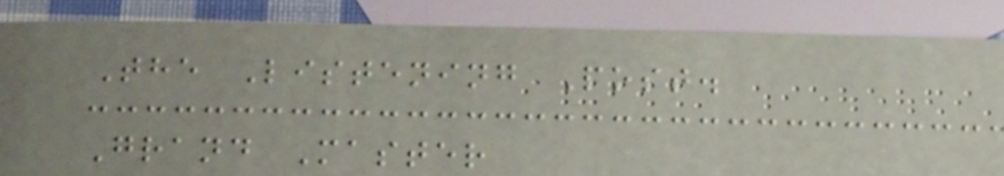The Listening Post.
Grand Master
